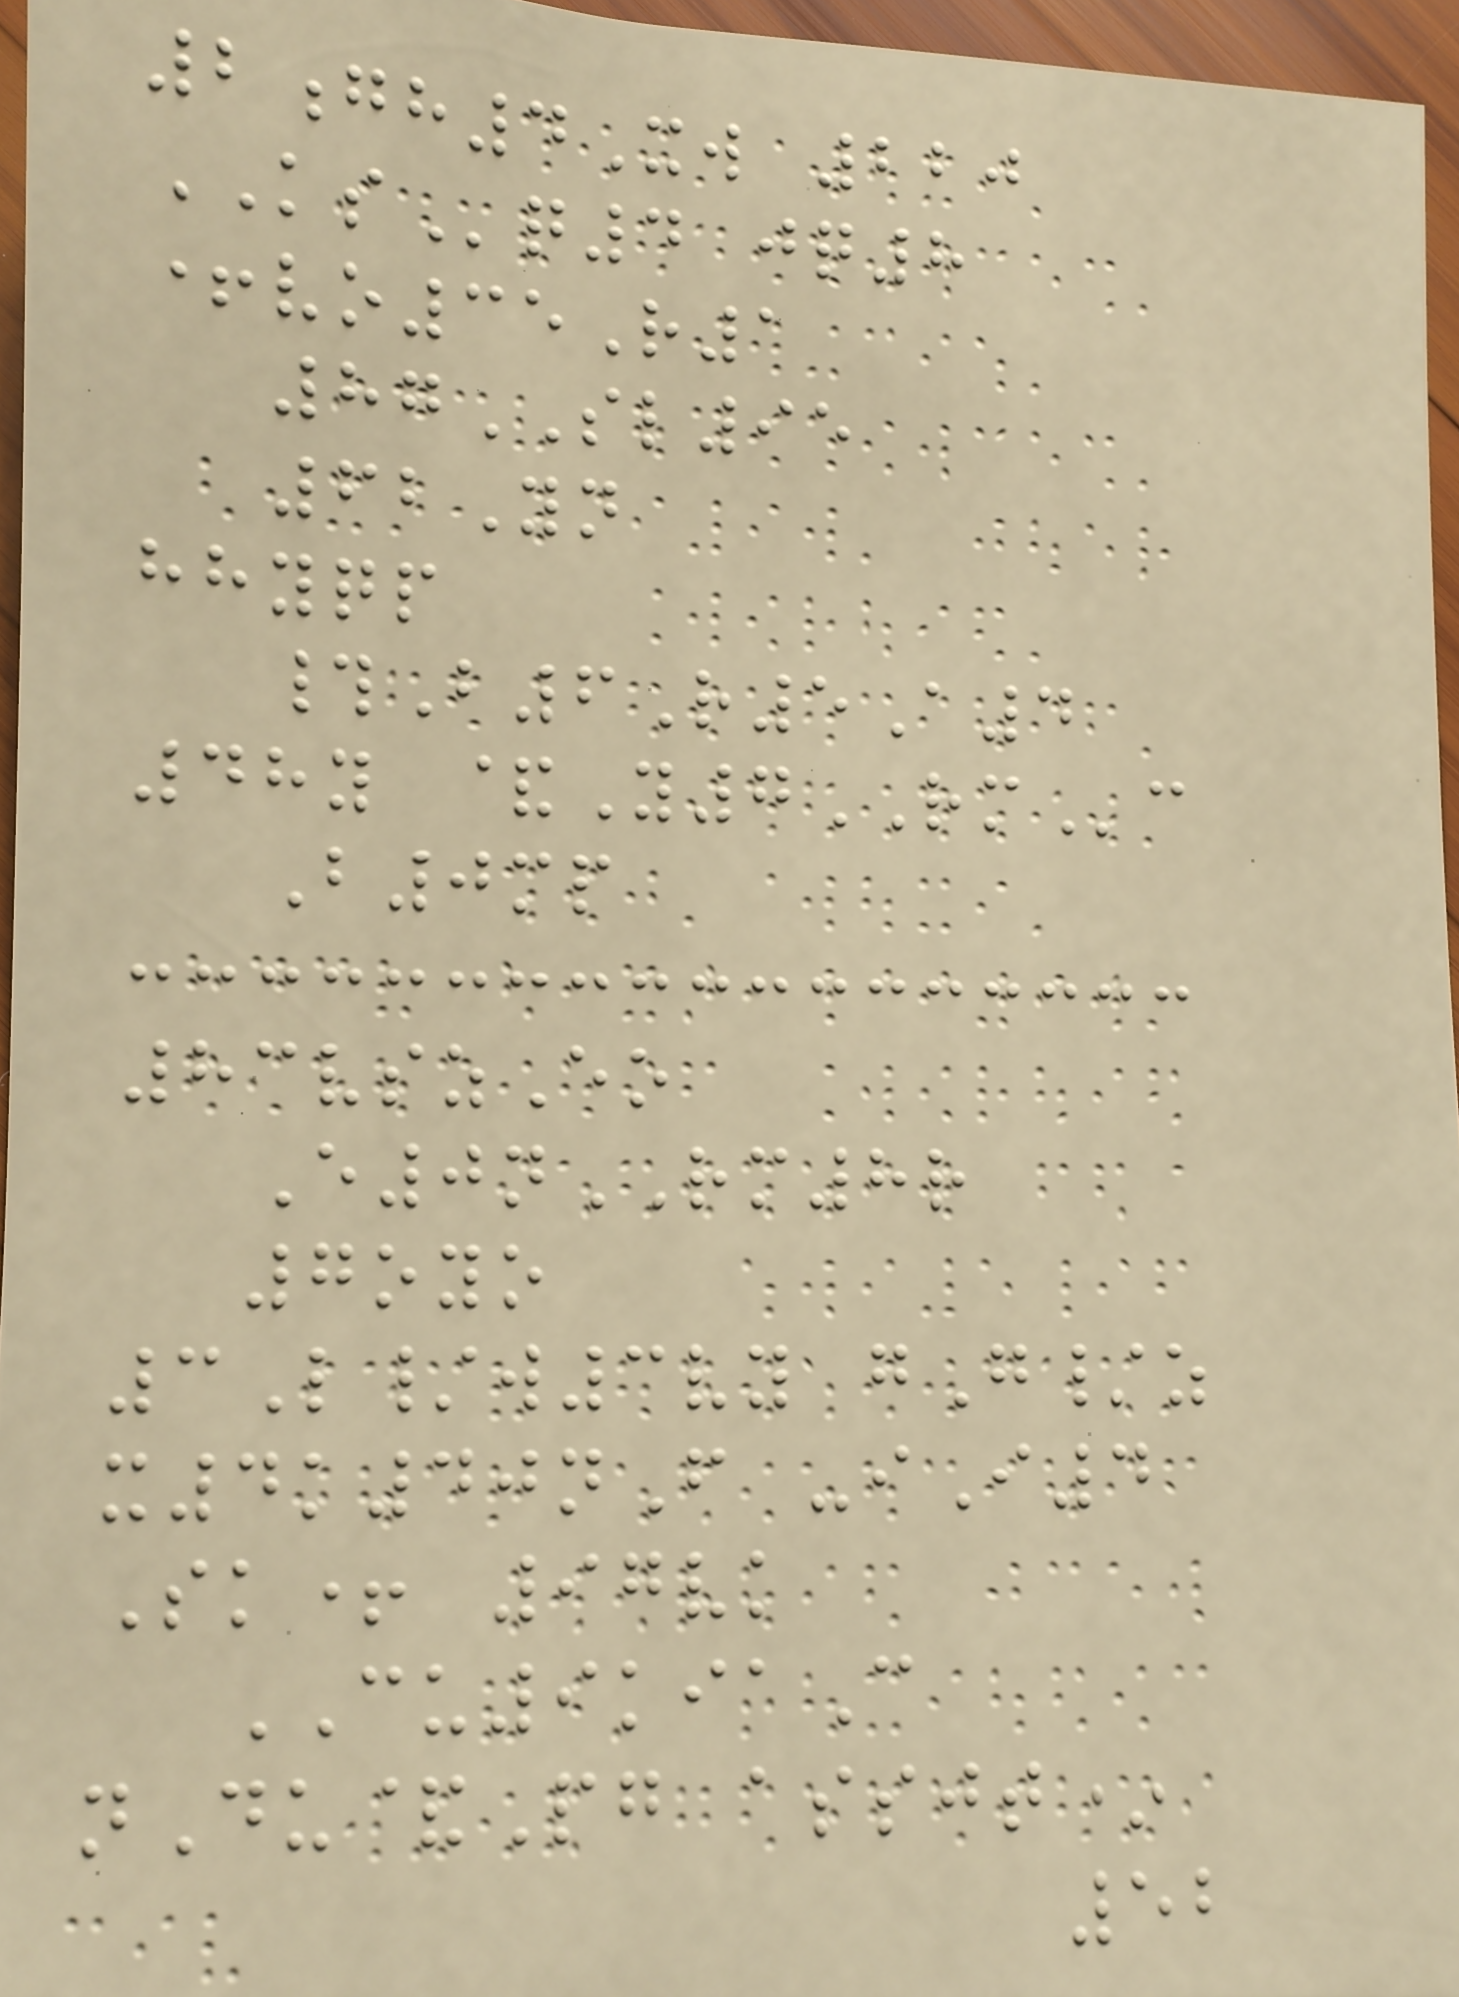2gh4Xw 220
KSq4 jq8
+vo35R1
87SL95
62Yn
hhyqp
#B6R5A4
48y &Y7RMc
B0mp
83vszEo
E0nRM8r
7oyo
3L/w3vy gG/z
x4k40nF -iI4
Sk+ 97vk
CU9kiaC
nDu&Pg assjt*
52
